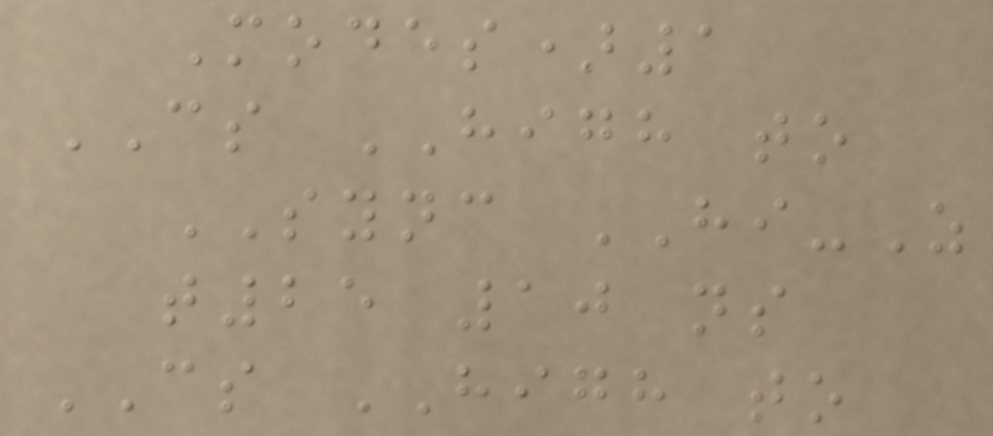Modes)1
CS HIGH to
SYNC HI-Z
t25 10 ns
CS HIGH to
